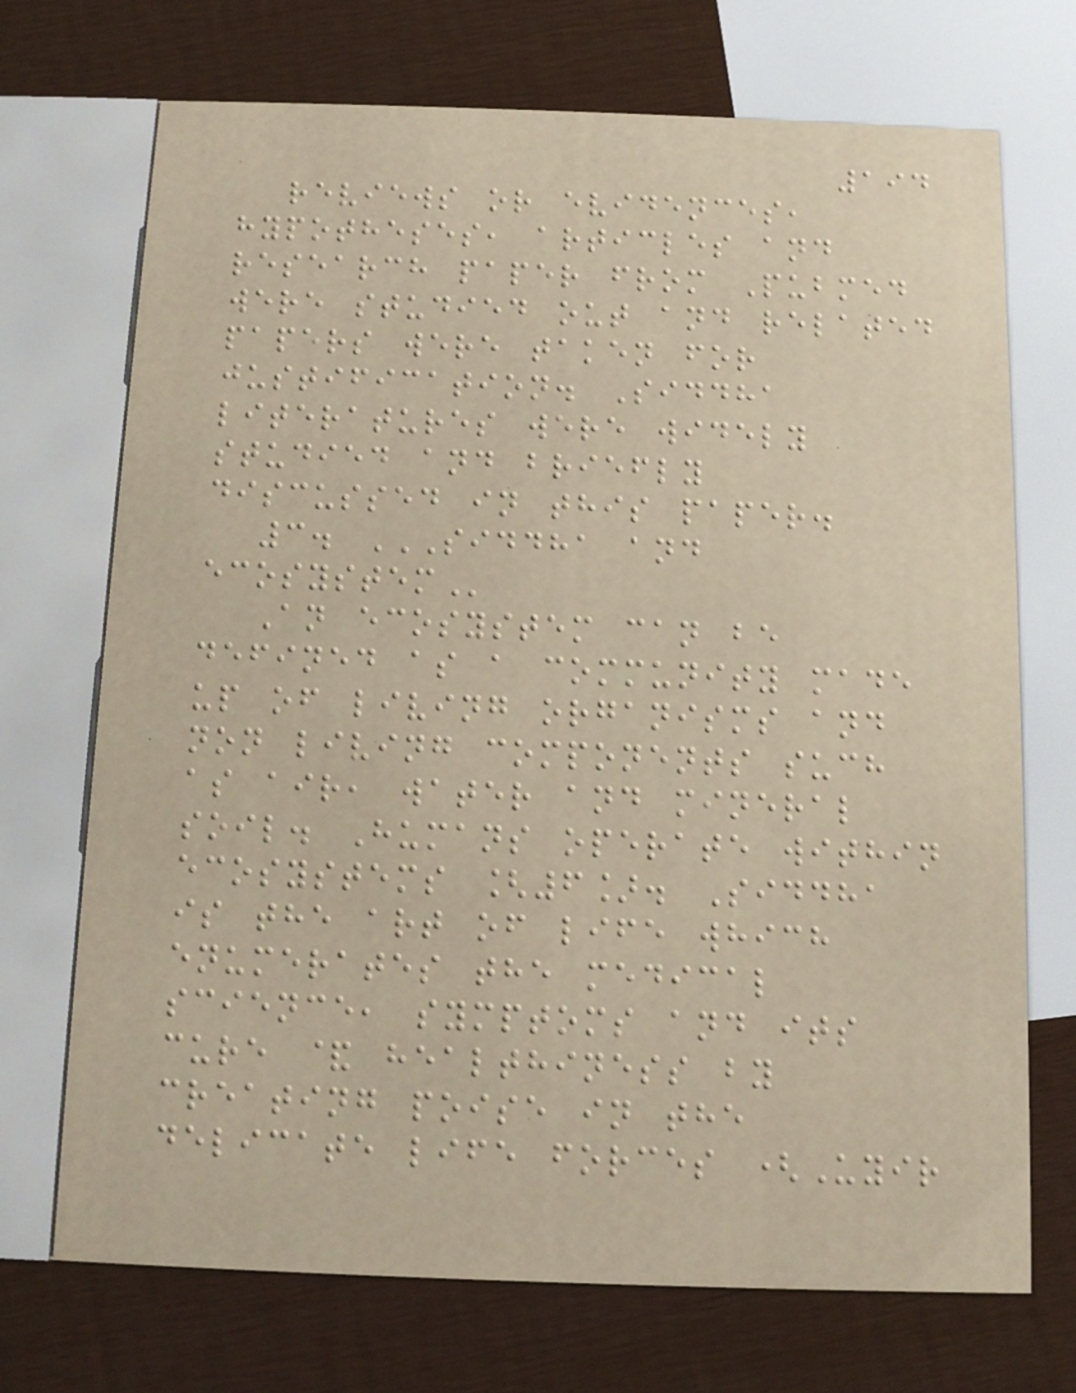194
reviews or evidences,
hypotheses, articles and
research paper from Pubmed
were studied out and related
papers were taken for
justification. Siddha
literatures were widely
studied and briefly
discussed in this paper.
3. SIDDHA AND
ECOSYSTEM
An ecosystem can be
defined as a community made
up of living organisms and
non living components such
as air, water and mineral
soil. Humans operate within
ecosystems [6]. Siddha
is the art of life which
enumerates the medical
science, symptoms and its
cure & healthiness by
creating poise in the
delicate life forces (Uyir
